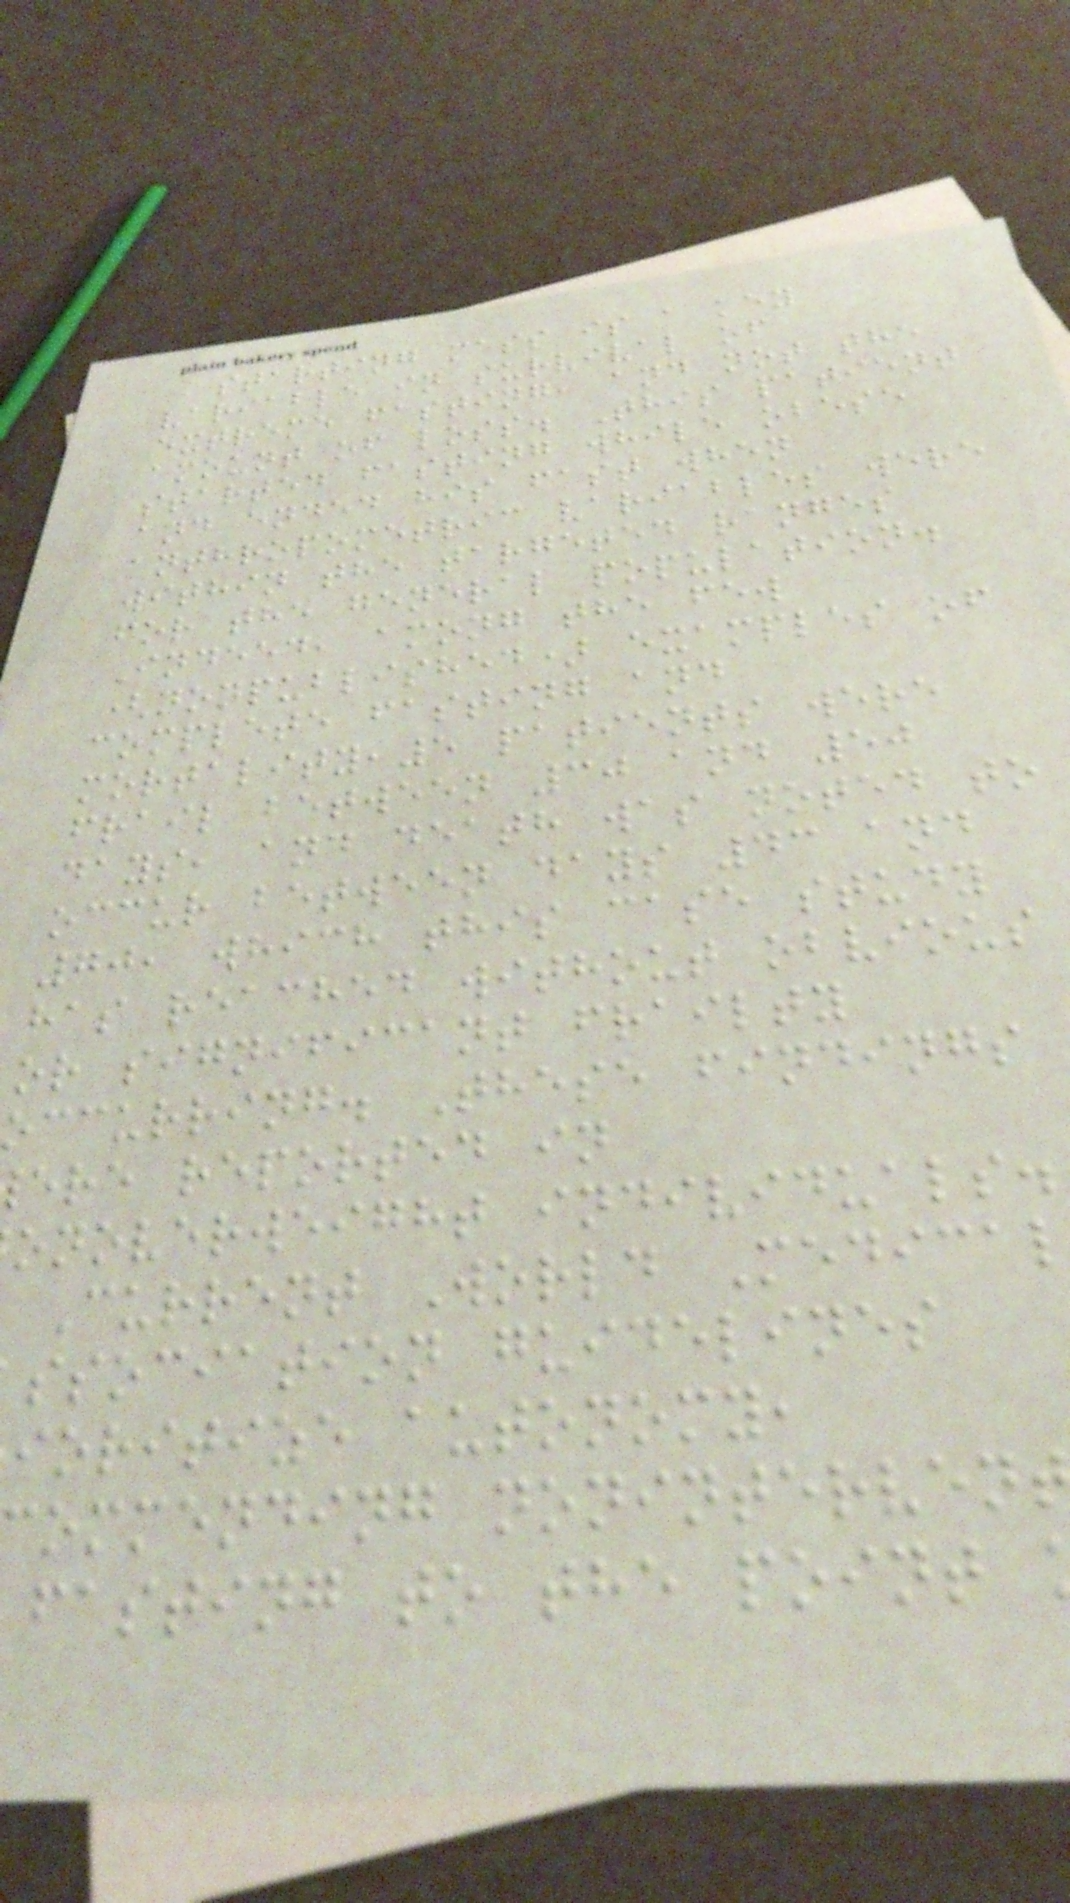starting mass is a key
variable in survival of
extreme fasting, and not the
amount of loss. This patient
started fasting while obese
and ended his fast when
anthropometric variables were
within the targeted ranges
for the general population.
Indeed, among the few
(nonpublished) examples of
complete fasting and
mortality,5 patients were
frail between 30 and 50
days, and death was noted to
occur between days 43 and
70, which this case study
has reached without obvious
or significant frailty
occurring. These findings
ere reported in
onoverweight individuals.
Current World Medica
ssociation guidelines
ioritize autonomy,
ommending noninterven
fasting to the point
